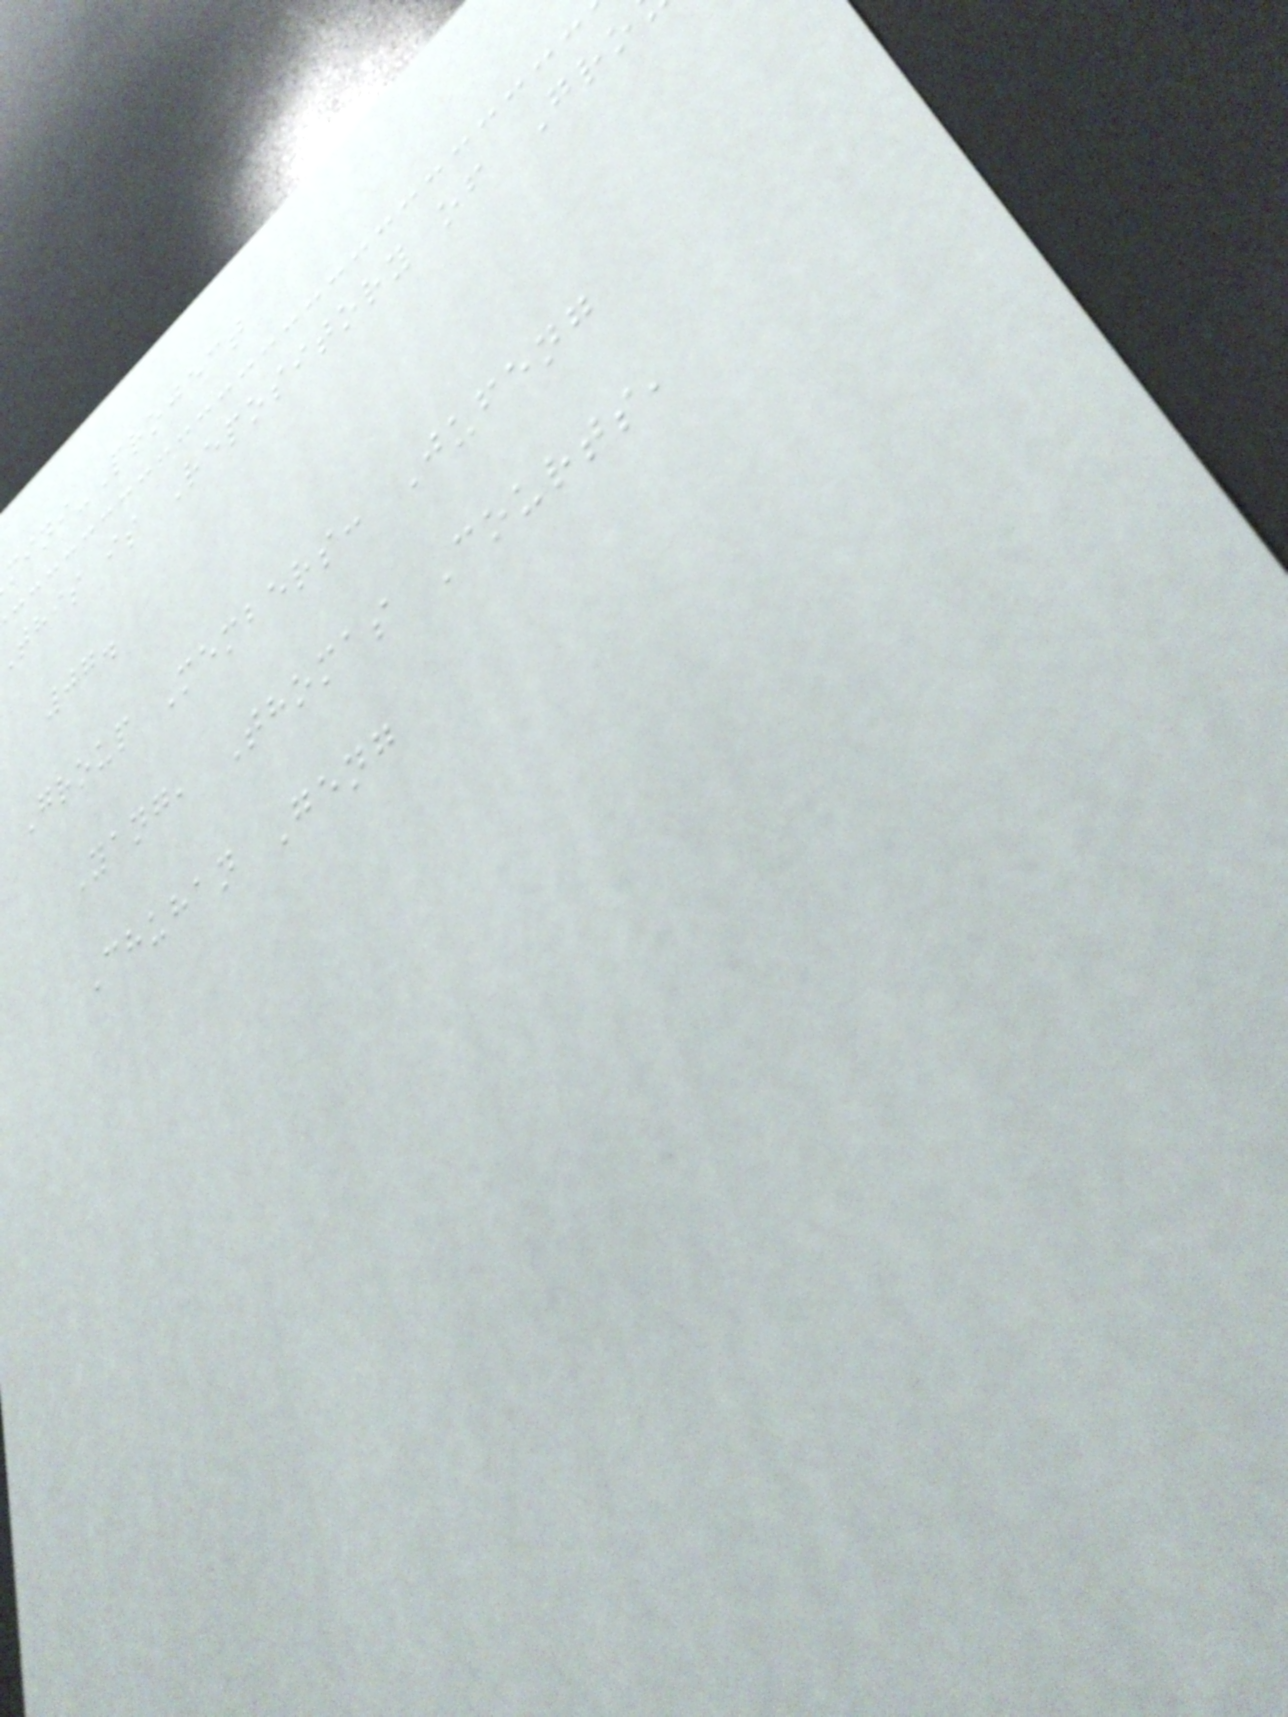ini-Project
this is Repository of Gro
07.
Group Members: Jufeng
Yang, Thomas Courts,
Chuhan Geng
